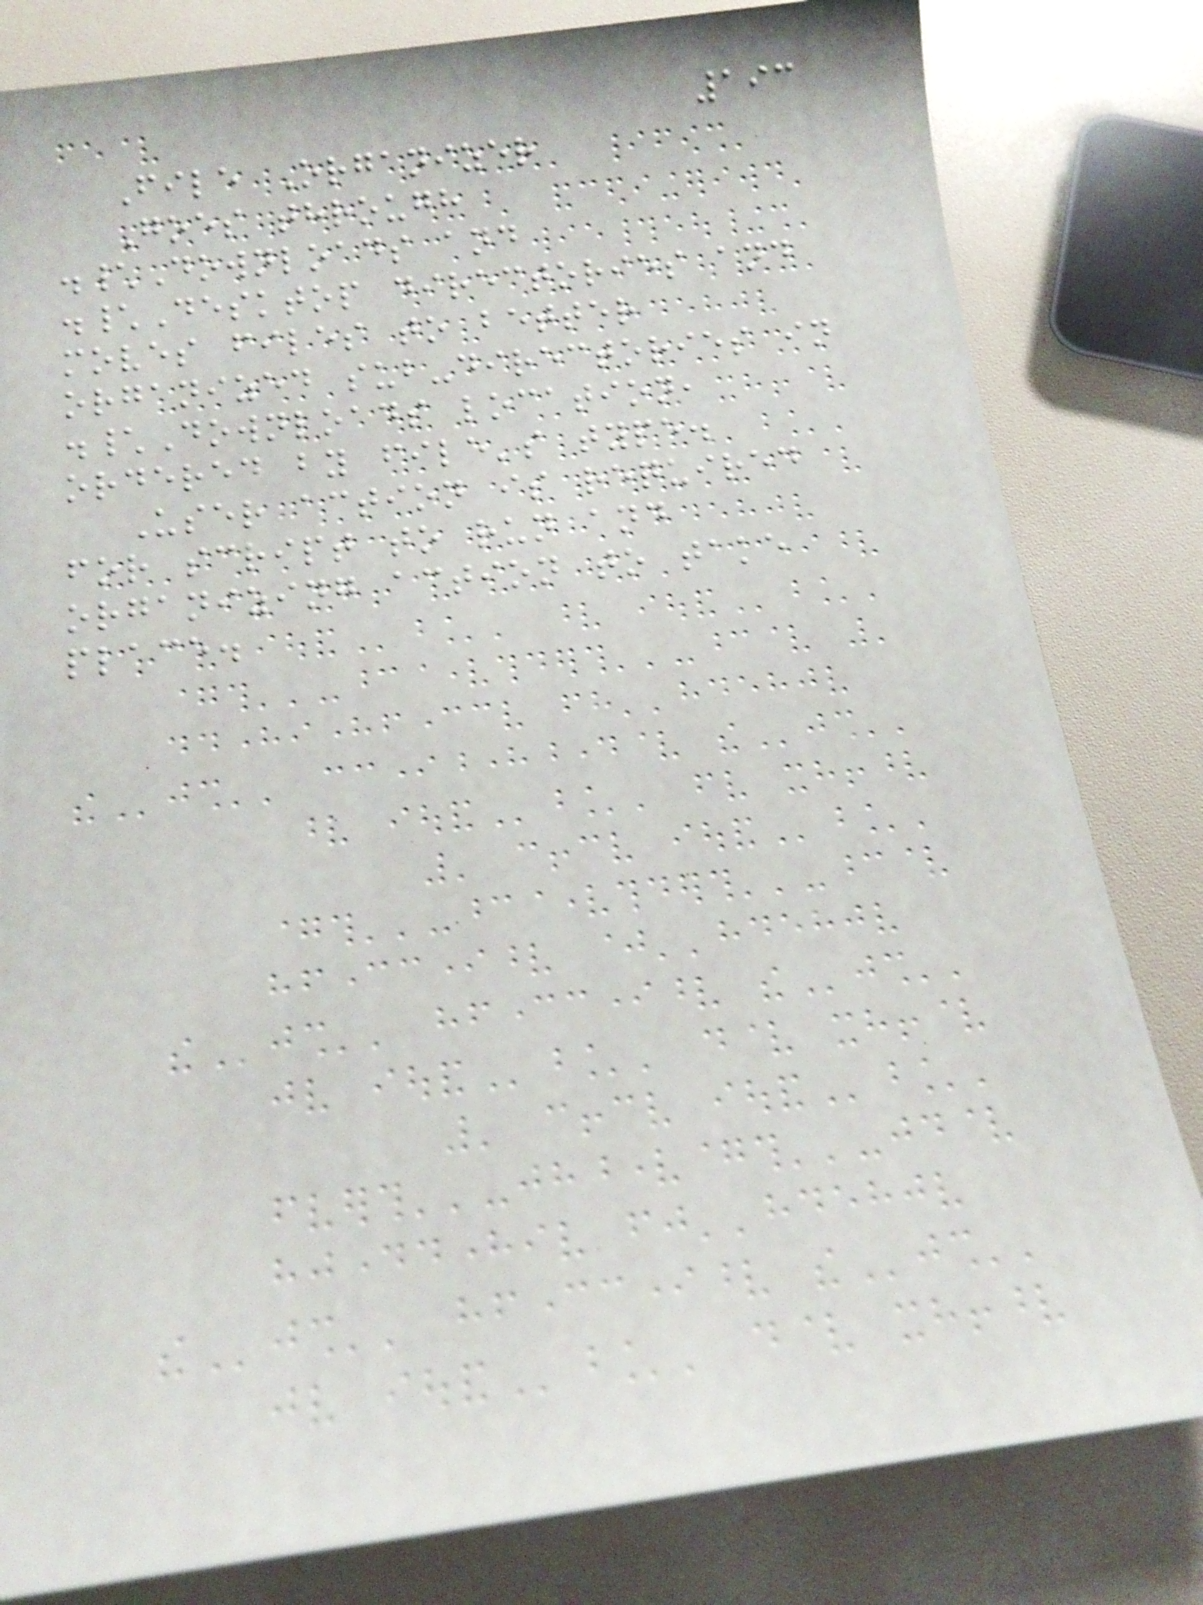193
File Organizer
Goes through
.\Downloads and
.\Desktop directories and
moves files to better
organized sub-directories in
.\Downloads location,
ordered by file's type.
User action is required
for script to run and
organizing action to take
place.
